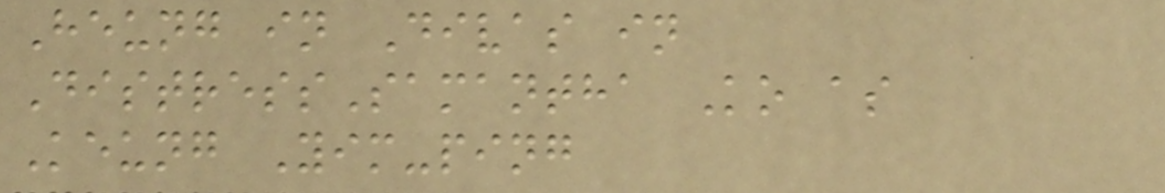Heung in Divas in
DistressSamantha Ko as
Keung Yim-ping
